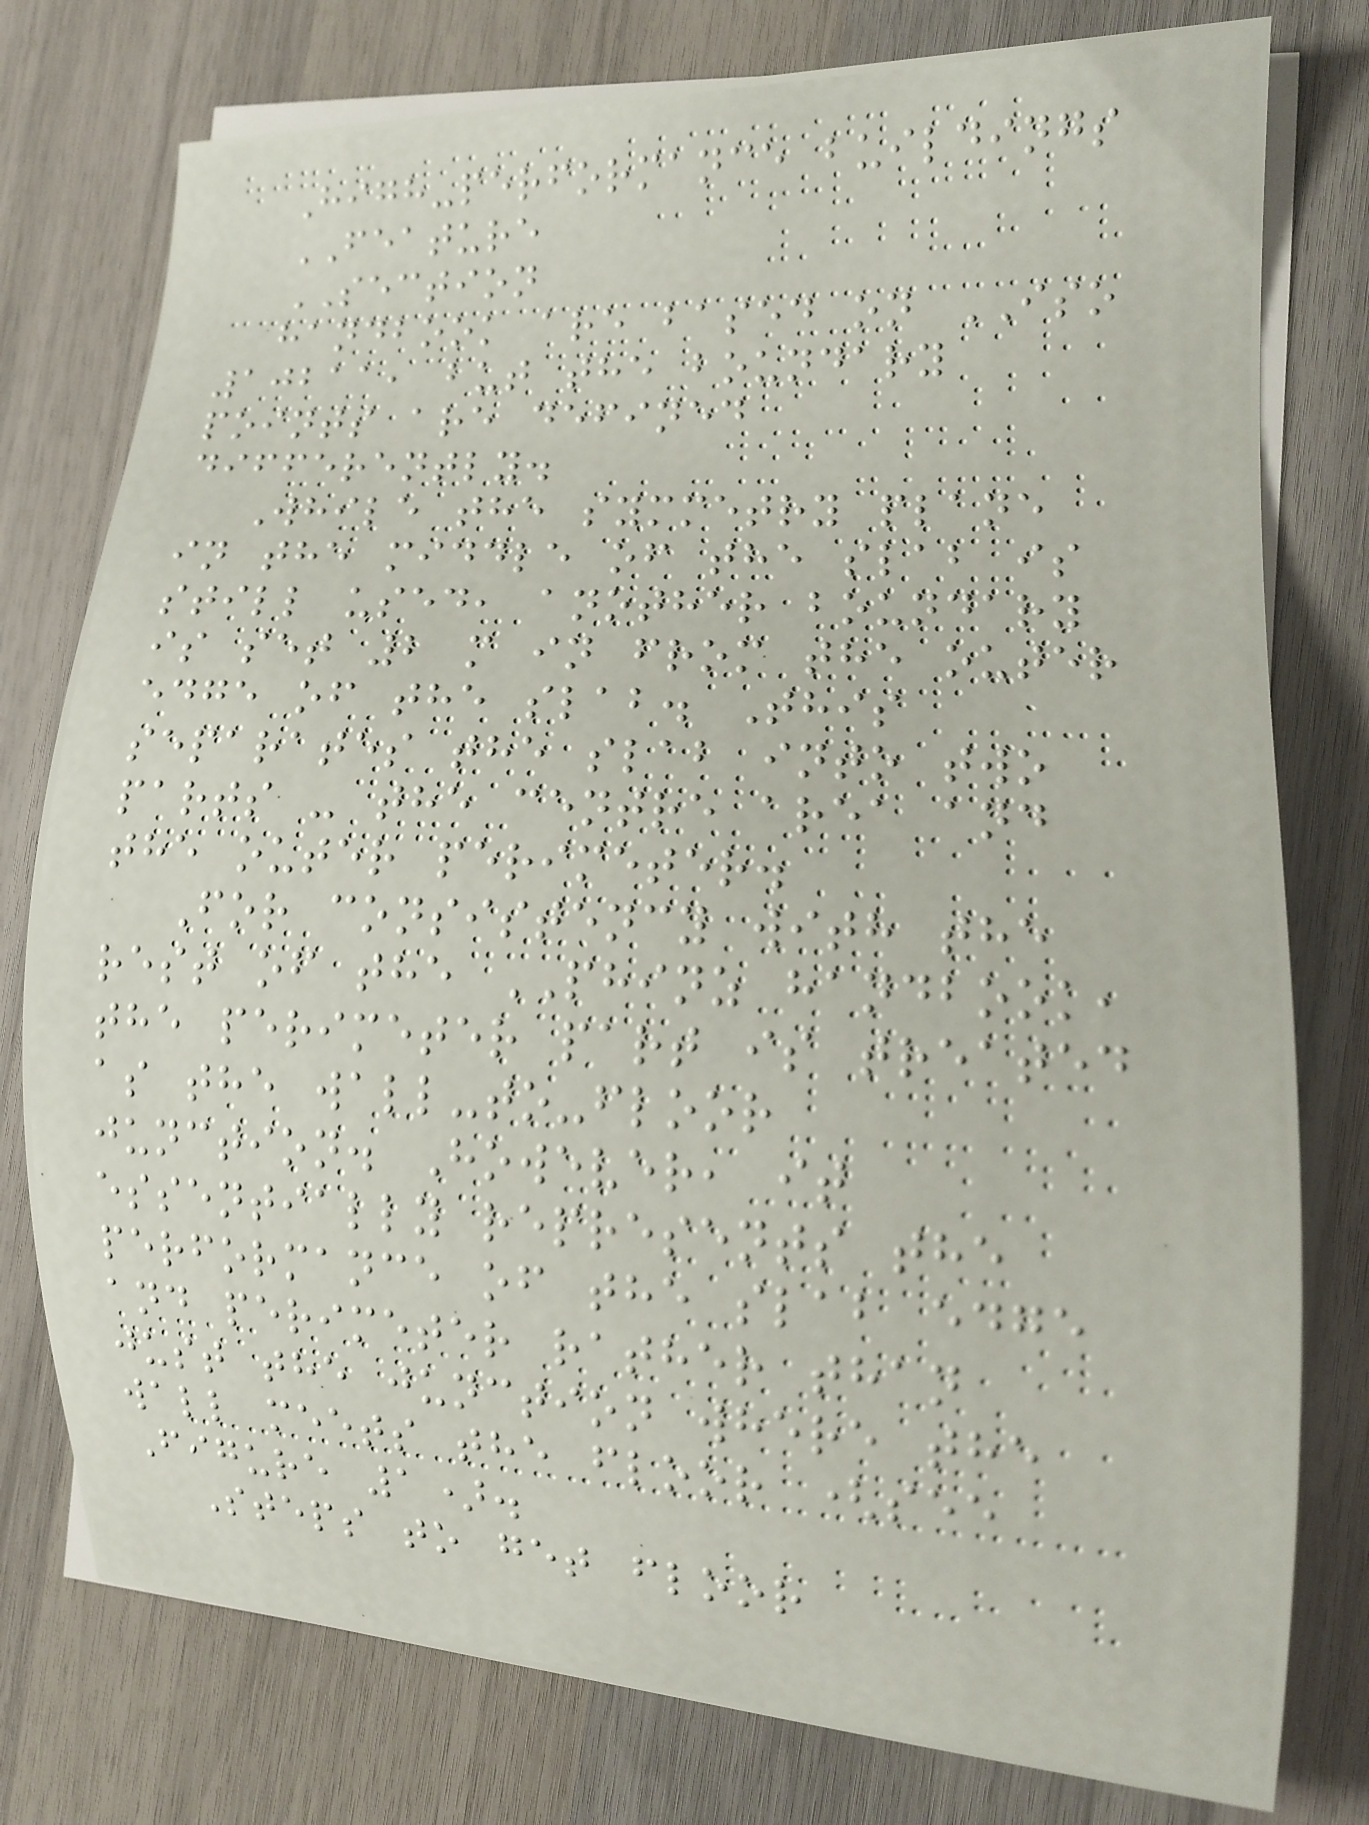High-performance buildings
FEATURE
SECTION
handbook are based on ISO
10211, but the boundary
points are defined
differently.
While the symmetry plane
in the middle of the slab is
still used, another boundary
is set 2 m in from the outer
edge of the slab. This
separates the slab into two
parts - the centre area and
the outer perimeter.
For consistency with the
rest of the PHINZ handbook,
the perimeter part is treated
as the wall-to-floor
junction. However, it
essentially represents the
performance of the slab edge
and perimeter rather than
just the junction where the
wall meets the floor (see
Figure 1).
Steps to get floor
